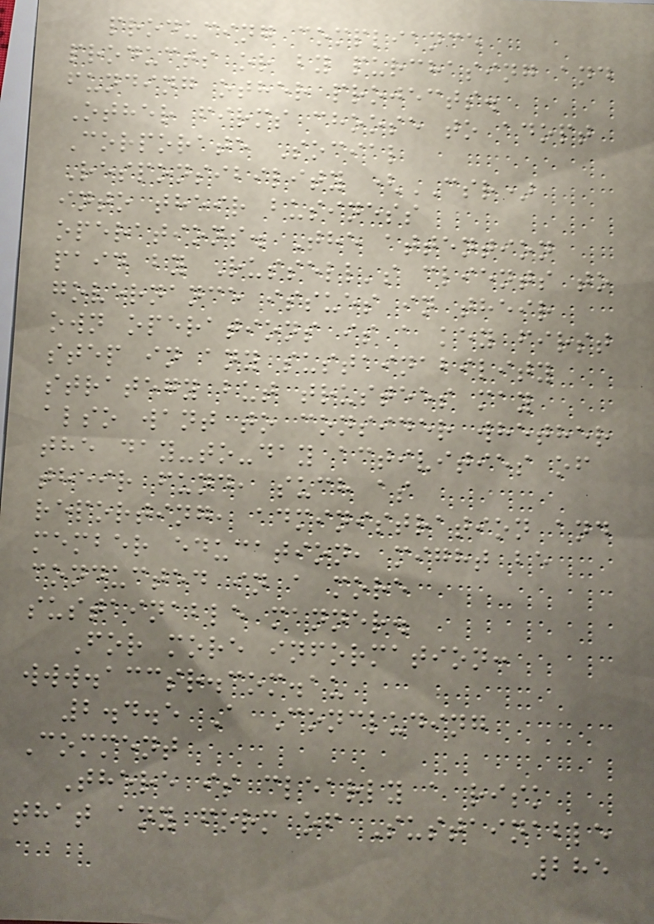producing compliance
products or by purchasing and
funding other projects.
Other firms choose to adopt
Corporate Social
Responsibility (CSR)
into their business
operations. The attention
paid by Russell's clients to
governance issues in their
own operations is a key first
step in any sustainability
strategy but trustees may
also want to consider whether
the day-to-day activities of
their fund, such as
reporting, administration and
member education, might be
conducted in a more
sustainable manner.
For more information:
www.accsr.com.au
2.4.5 A Concluding
Comment
There is clearly a risk
that any form of Sustainable
285
